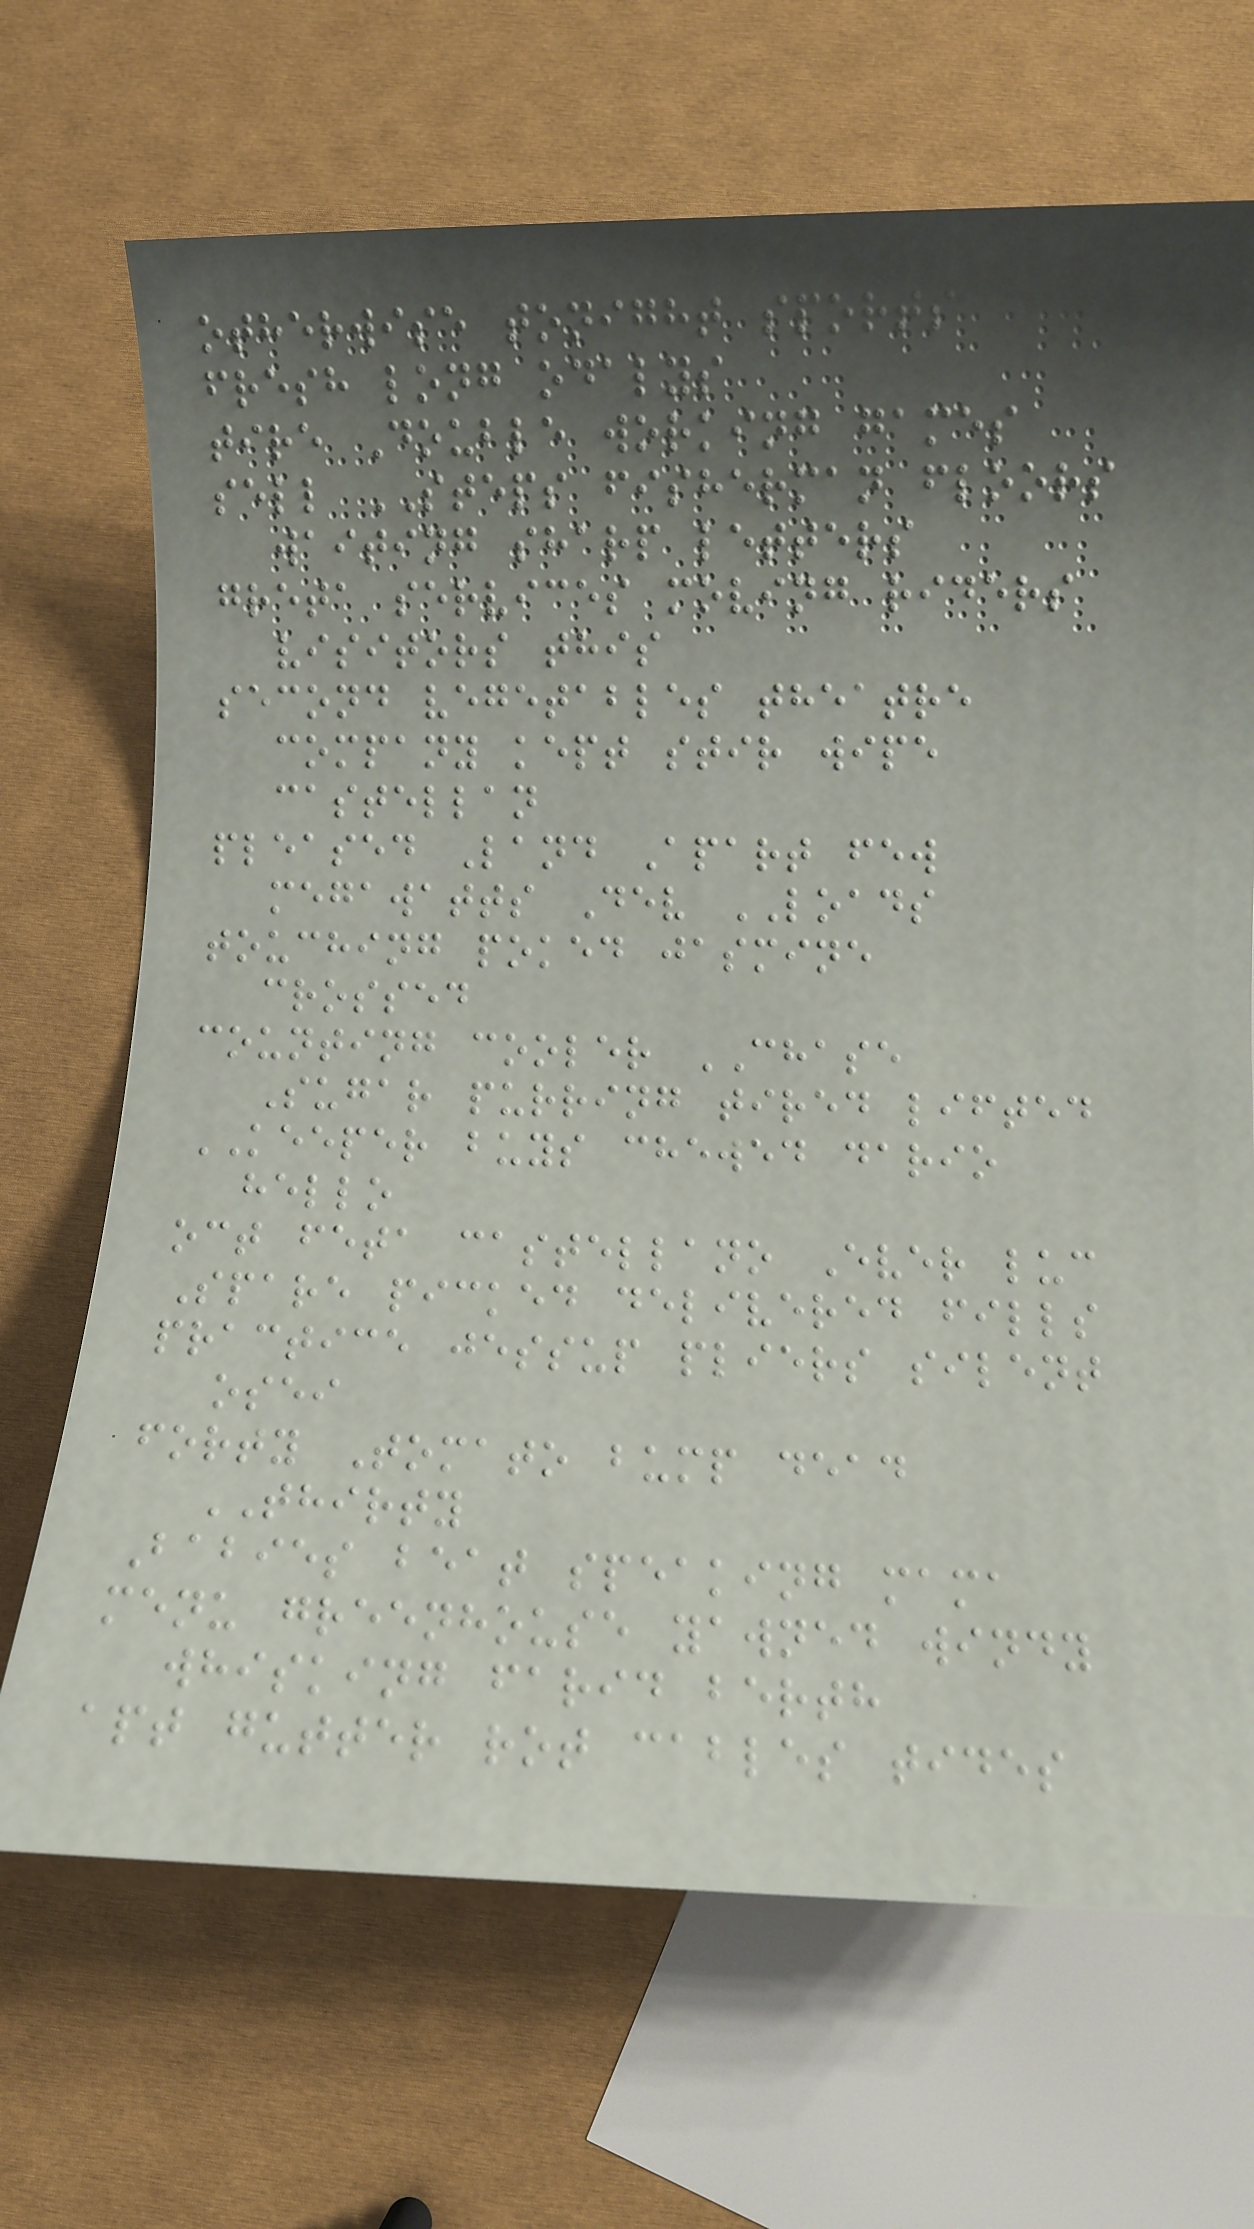otherwise tonight sports
fresh long odalys
tire Double working games
sell STEPS fisherman floors
waiting sharp letters
greta services moving riders
visitors this
second vegetables theatre
company kept stir wipe
castellan
pleased Land Apart few
megawatts Dev LOADS
touching poked jasmine
crossed
counting cooler CHASE
Sugar purring tired lifted
KEEPER buys chewed dario
hello
oct feta castellano Ever luc
Spare picked delivered fills
practice jessup pliers silent
osei
forty Tomato bump dead
THIRTY
Babies beat speaking mama
menu greenhouse yawned windy
whisking farid berth
apt gutter rot cables tides
